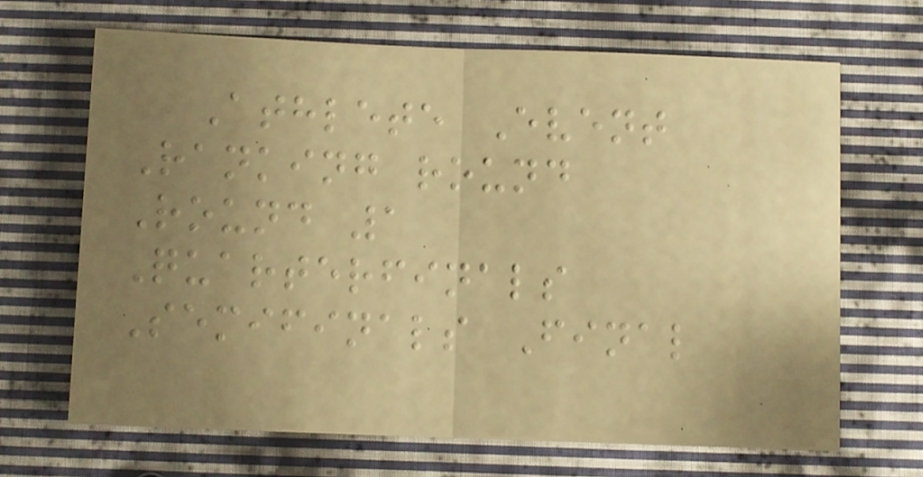Athlete Event
Ranking round
Round 1
Quarterfinals
Semifinals Final
